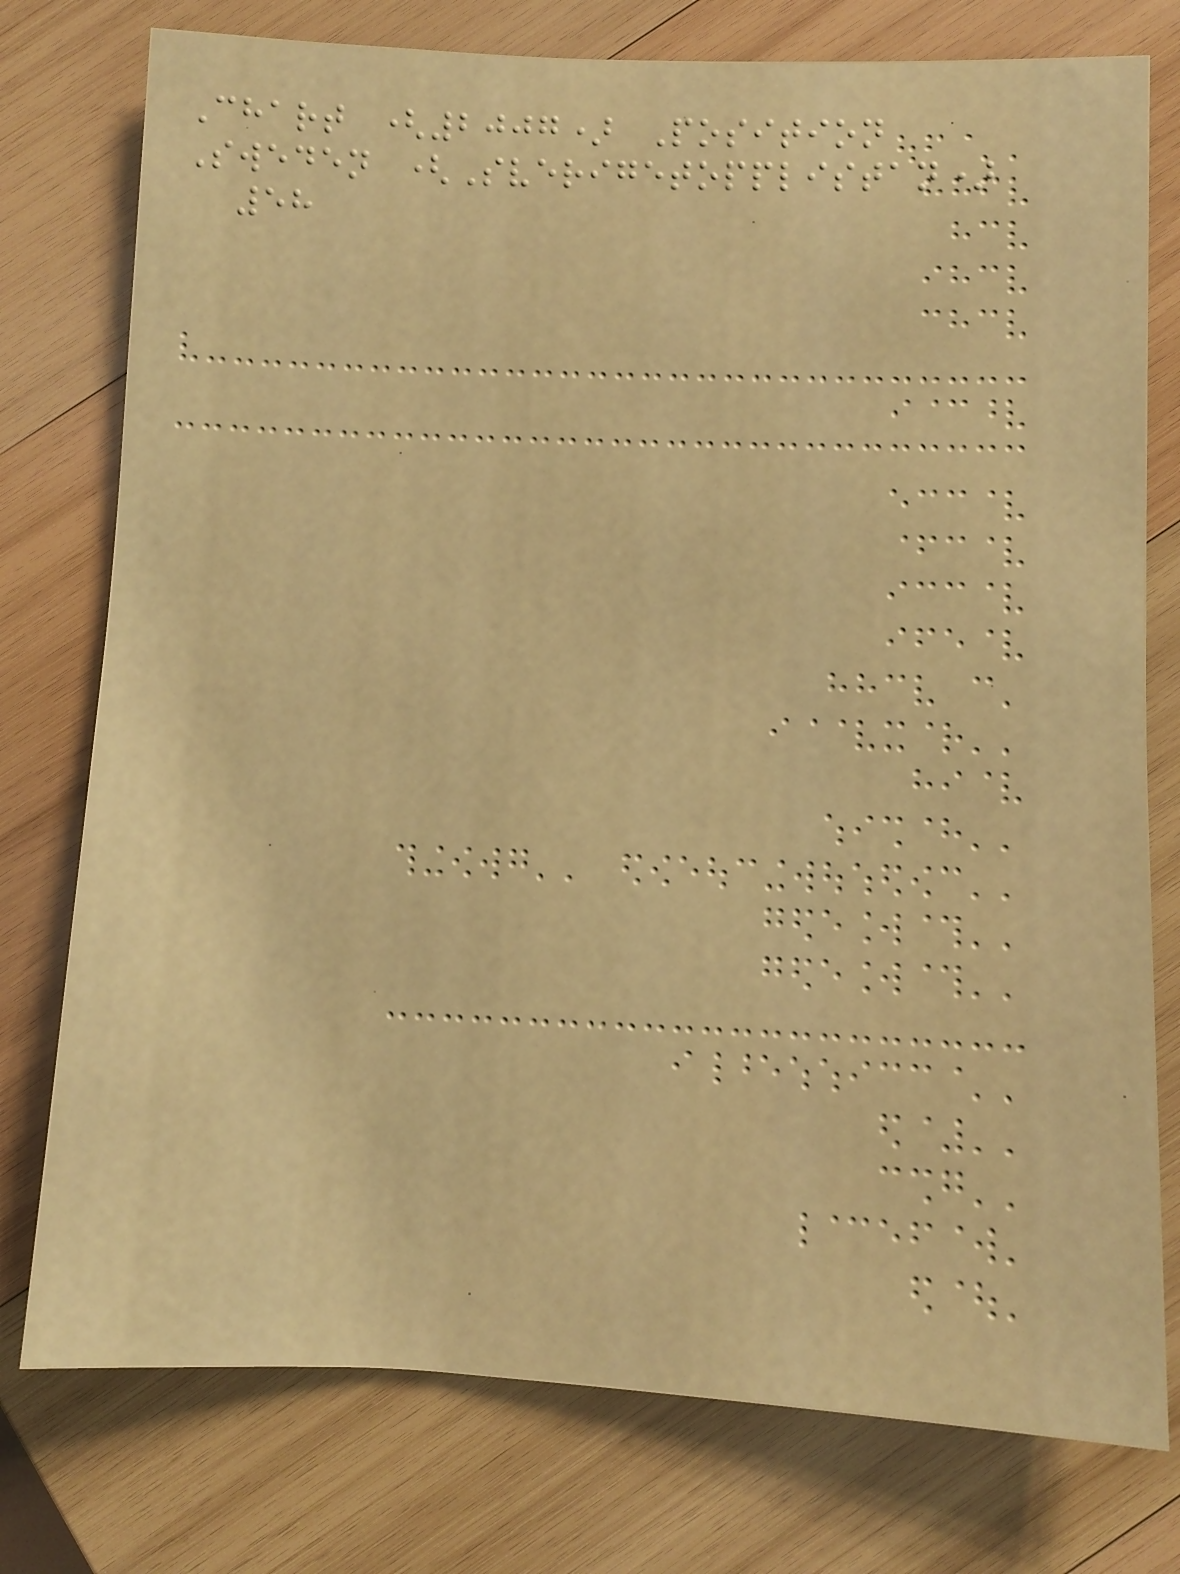Chart (2007) Position
Sweden (Sverigetopplistan)
58
